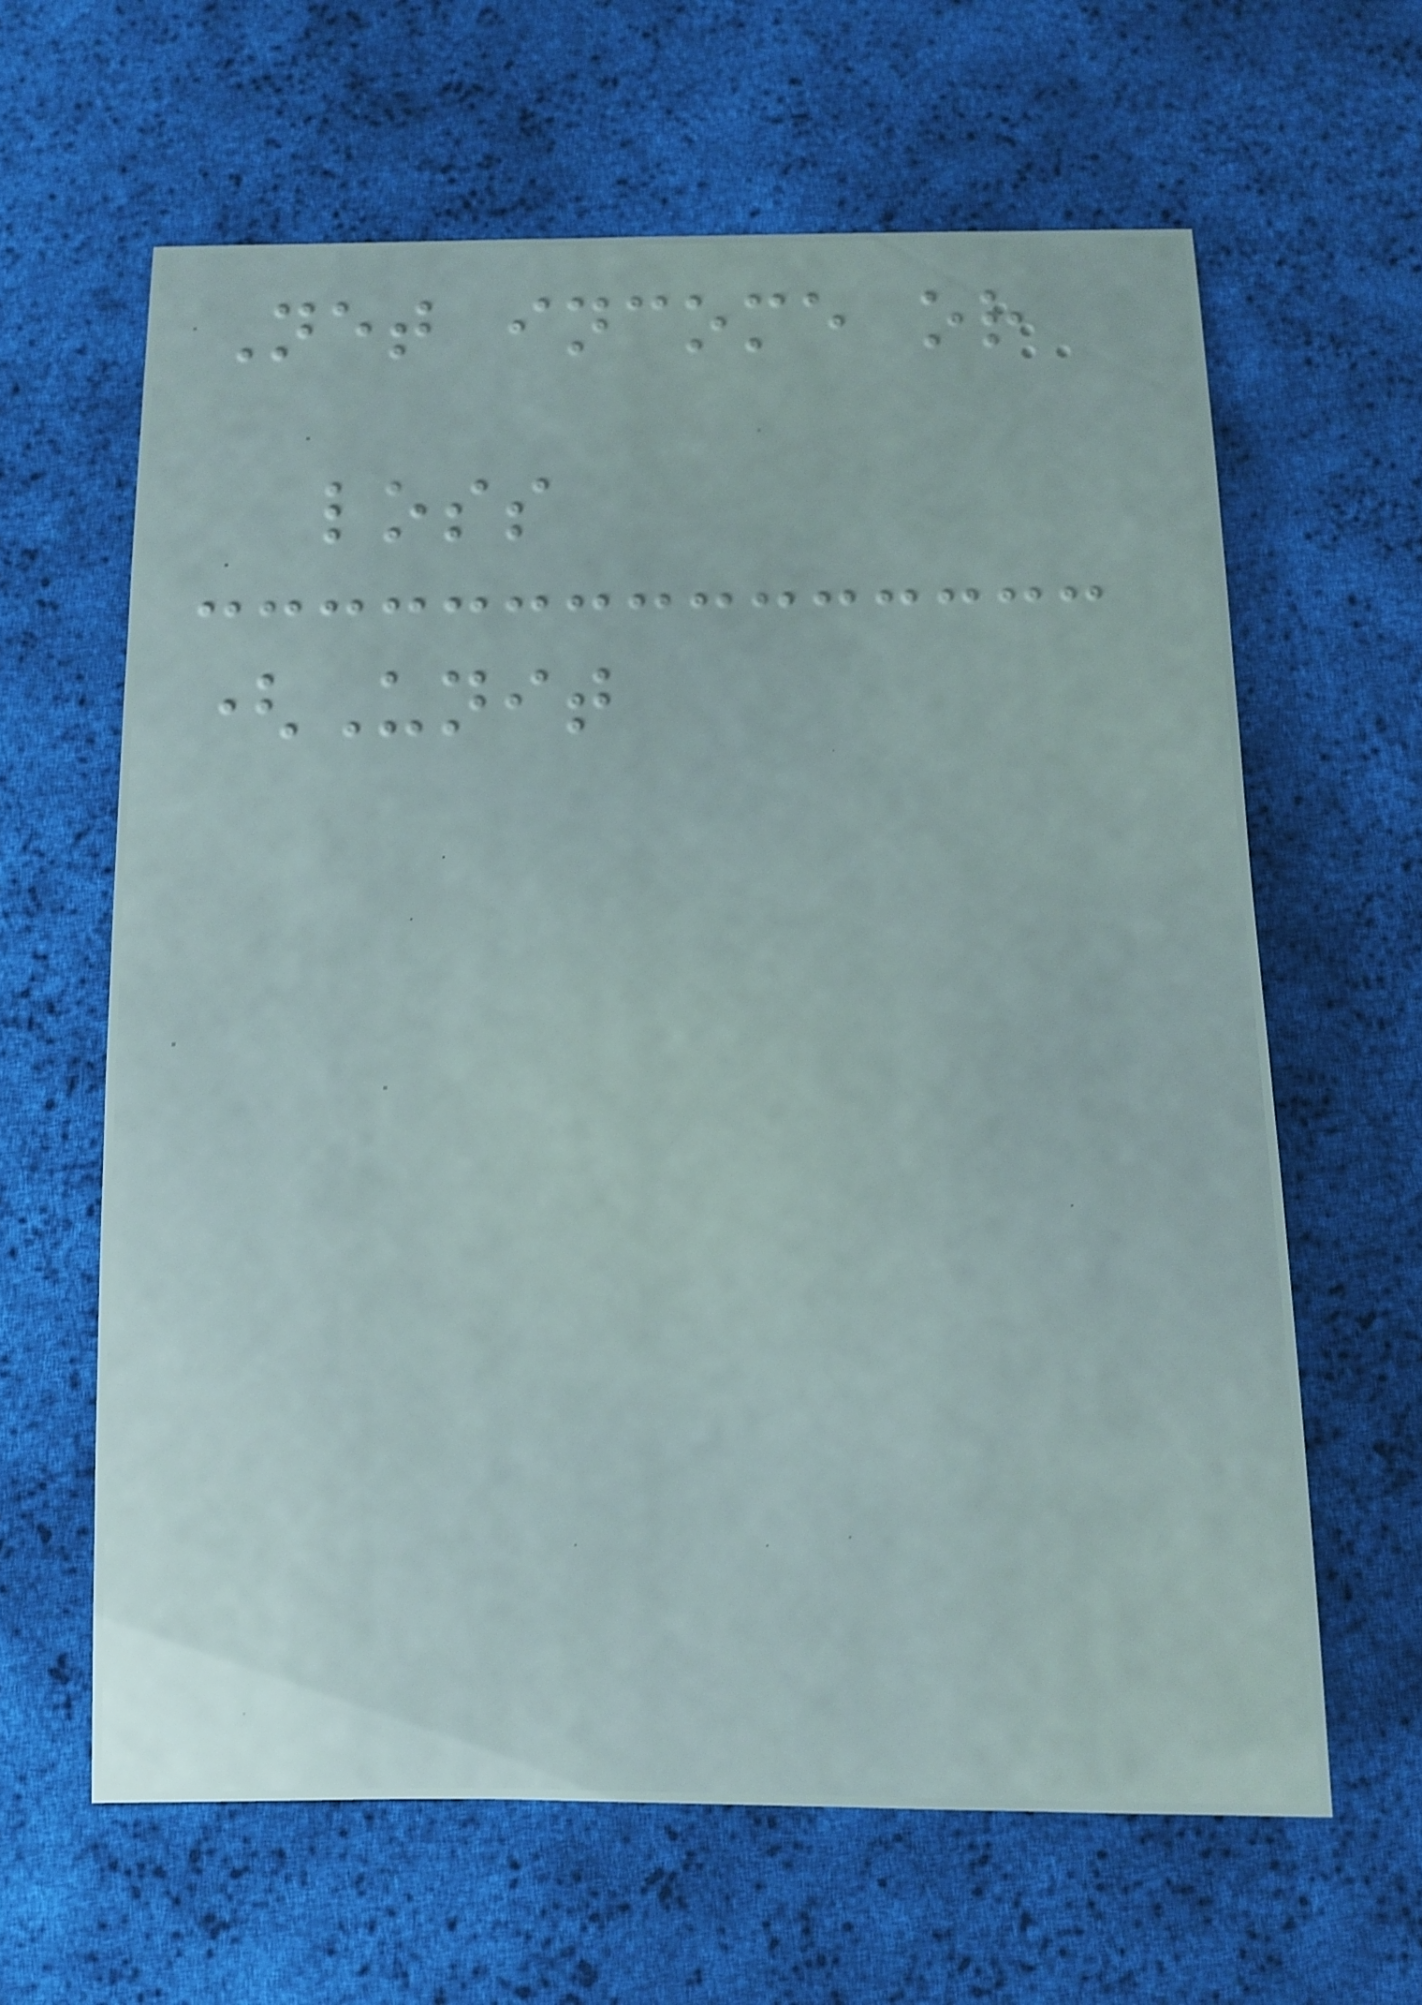Net income or
loss
(Unit
